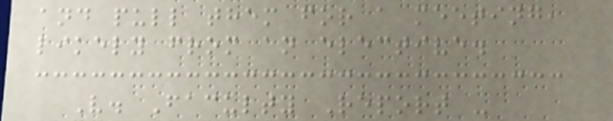and pull them for a meeting,
likely from an elective.
V. Faculty Report -
